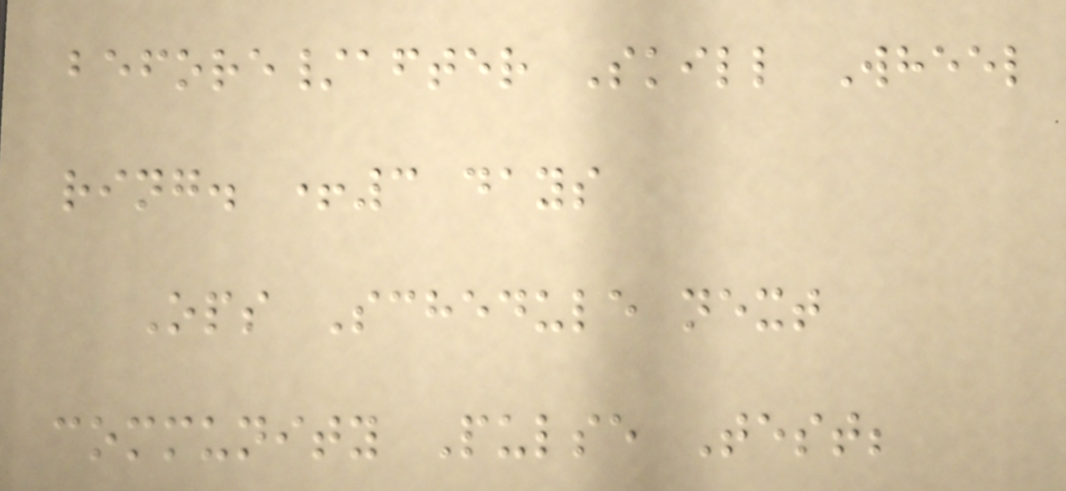before/after Skill Wheel
ring. +3 days
Ops Schedule next
community Pulse Test;
